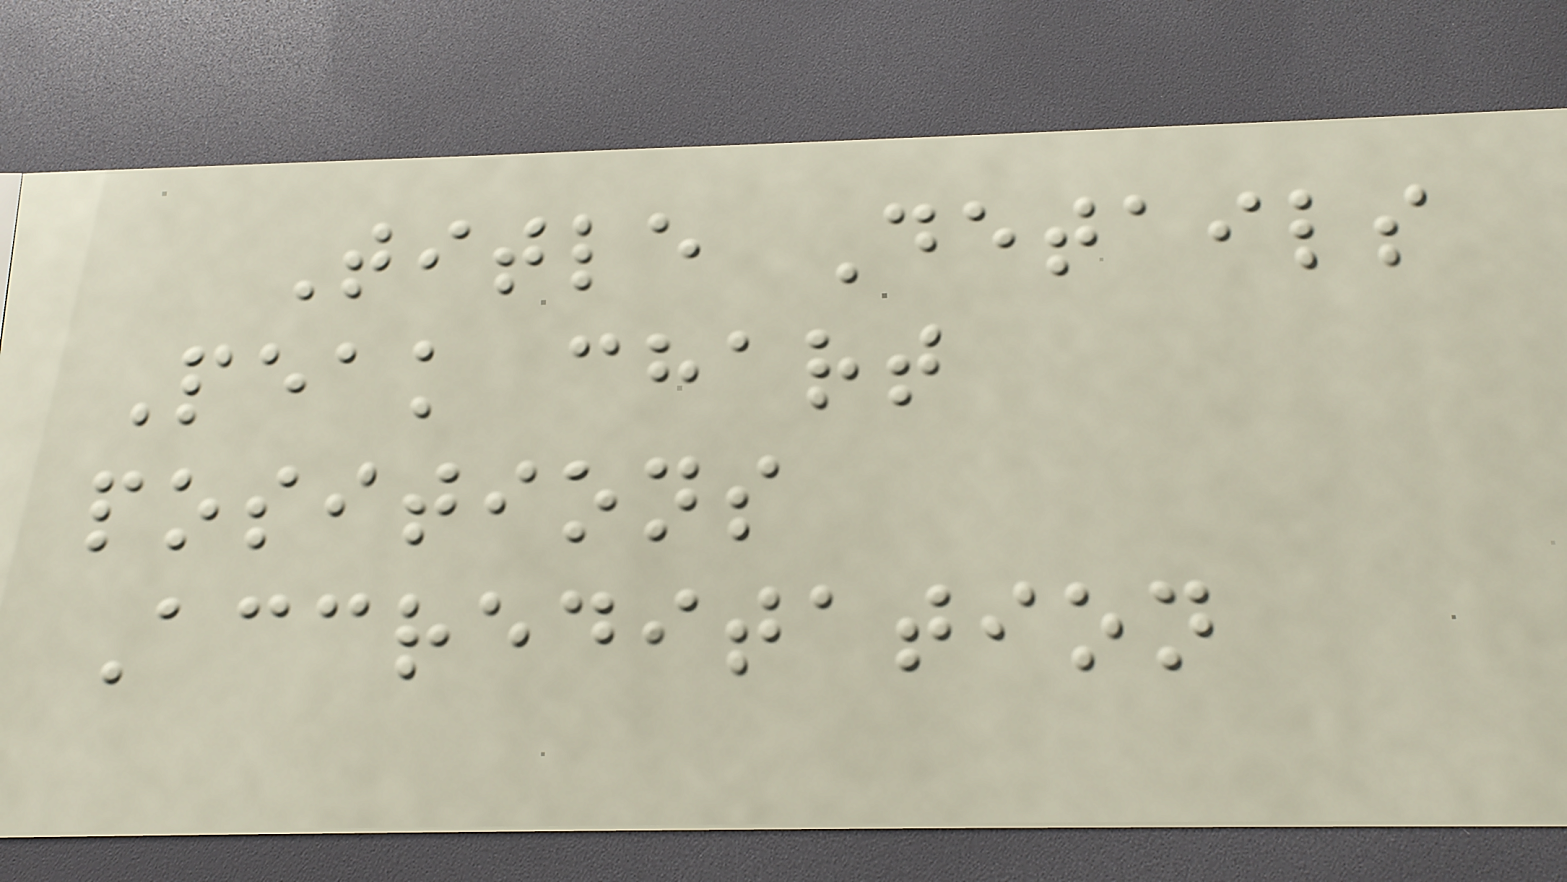Title Details
Peak chart
positions
Accreditation
